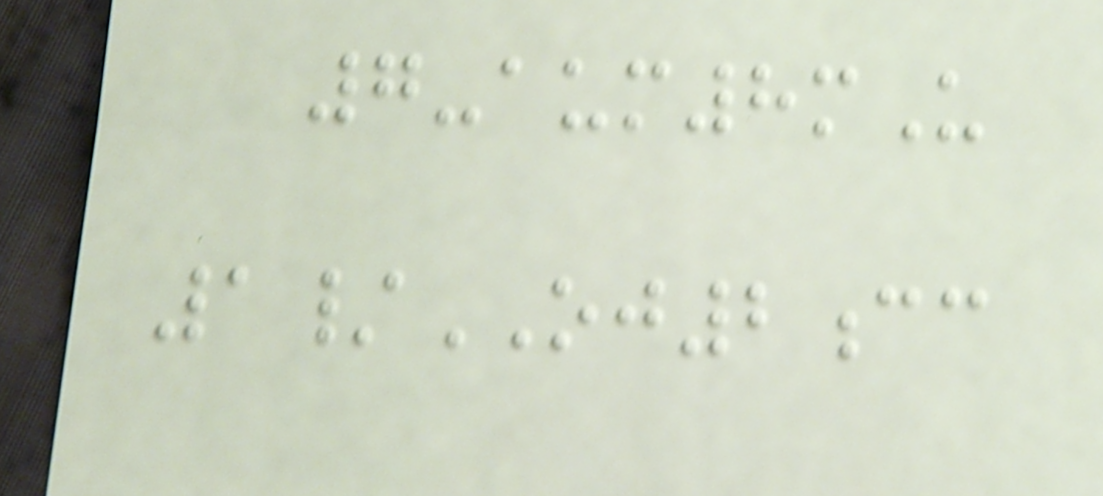7-aum8mU
1/OJ2cc
